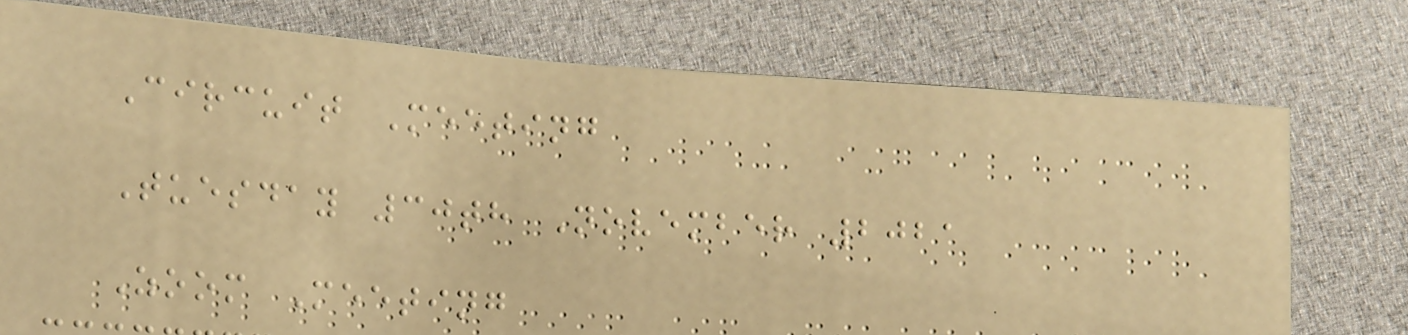Circuit Meeting
Tuesday 30th November 2021
Zoom Meeting
